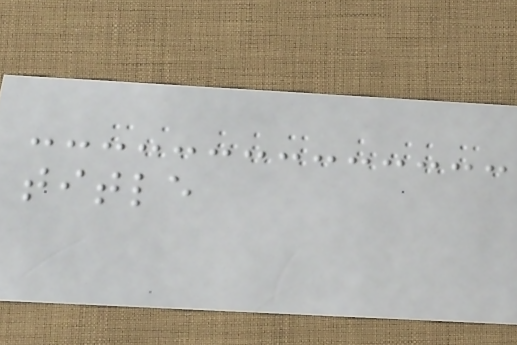title
